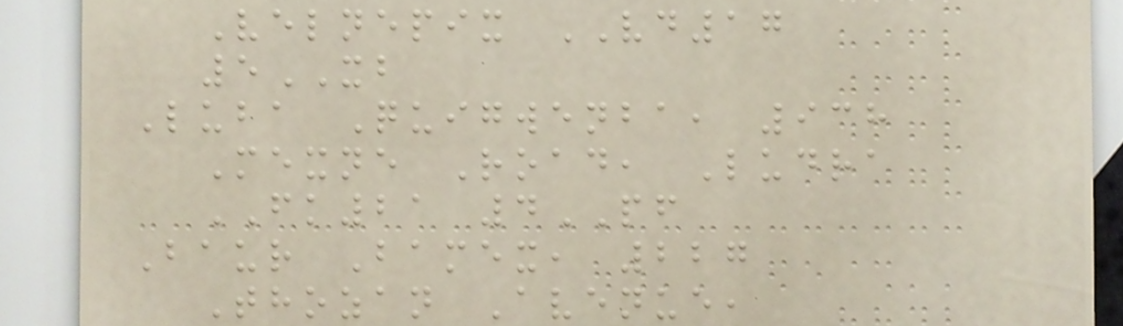Velnepix VD17
5XB
Luba Quigwenba, 938
Mexne Road, Ludra
FK21 4PF
Baur Bamex, 227
Thozan Avenue,
